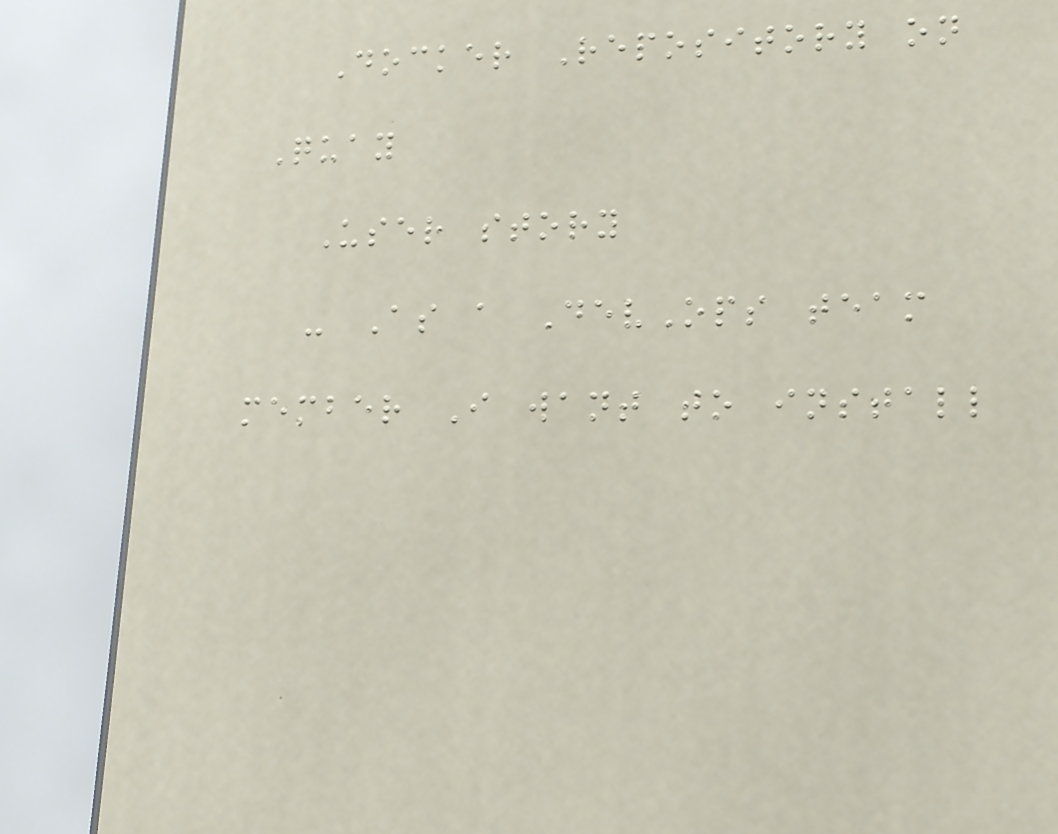Docker Repository on
Quay
User story
- As a DevOps team
member I want to install
